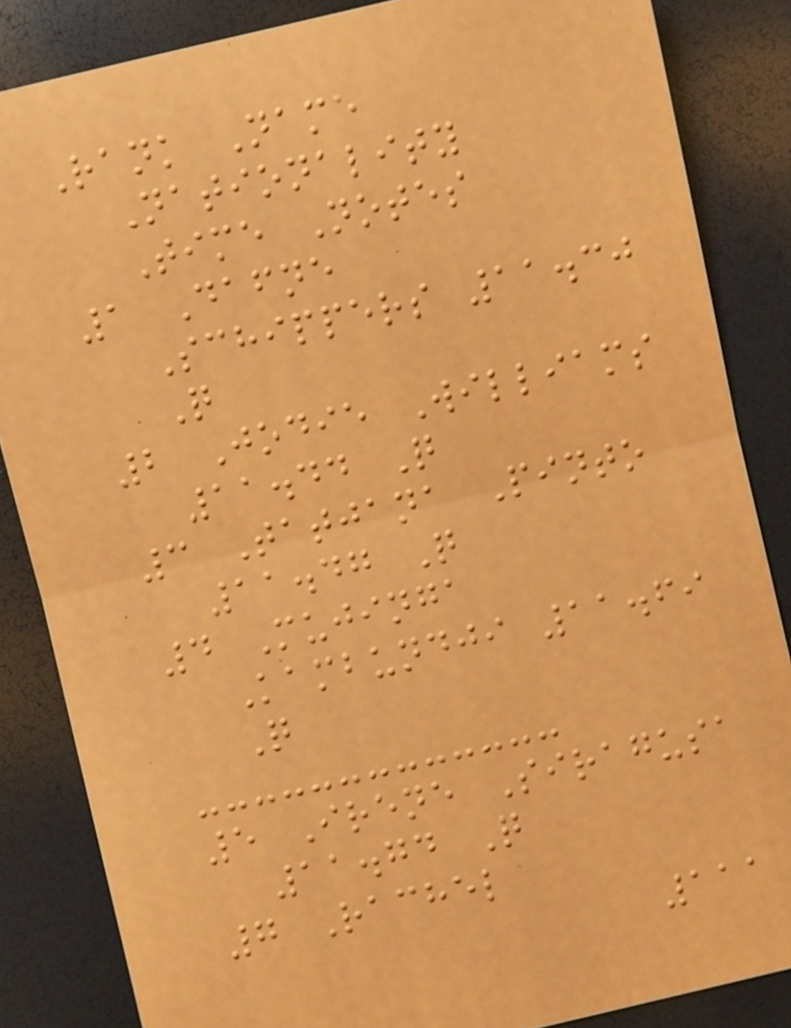Rank Name
Nationality
Time Notes
1 Dafne
Schippers 11.30
Q
2 Jodie Williams
11.44 Q
3 Tatjana Pinto
11.47 Q
4 Mujinga
Kambundji 11.69
Q
5 Irene Siragusa
11.74 Q
7 Rachel
111
